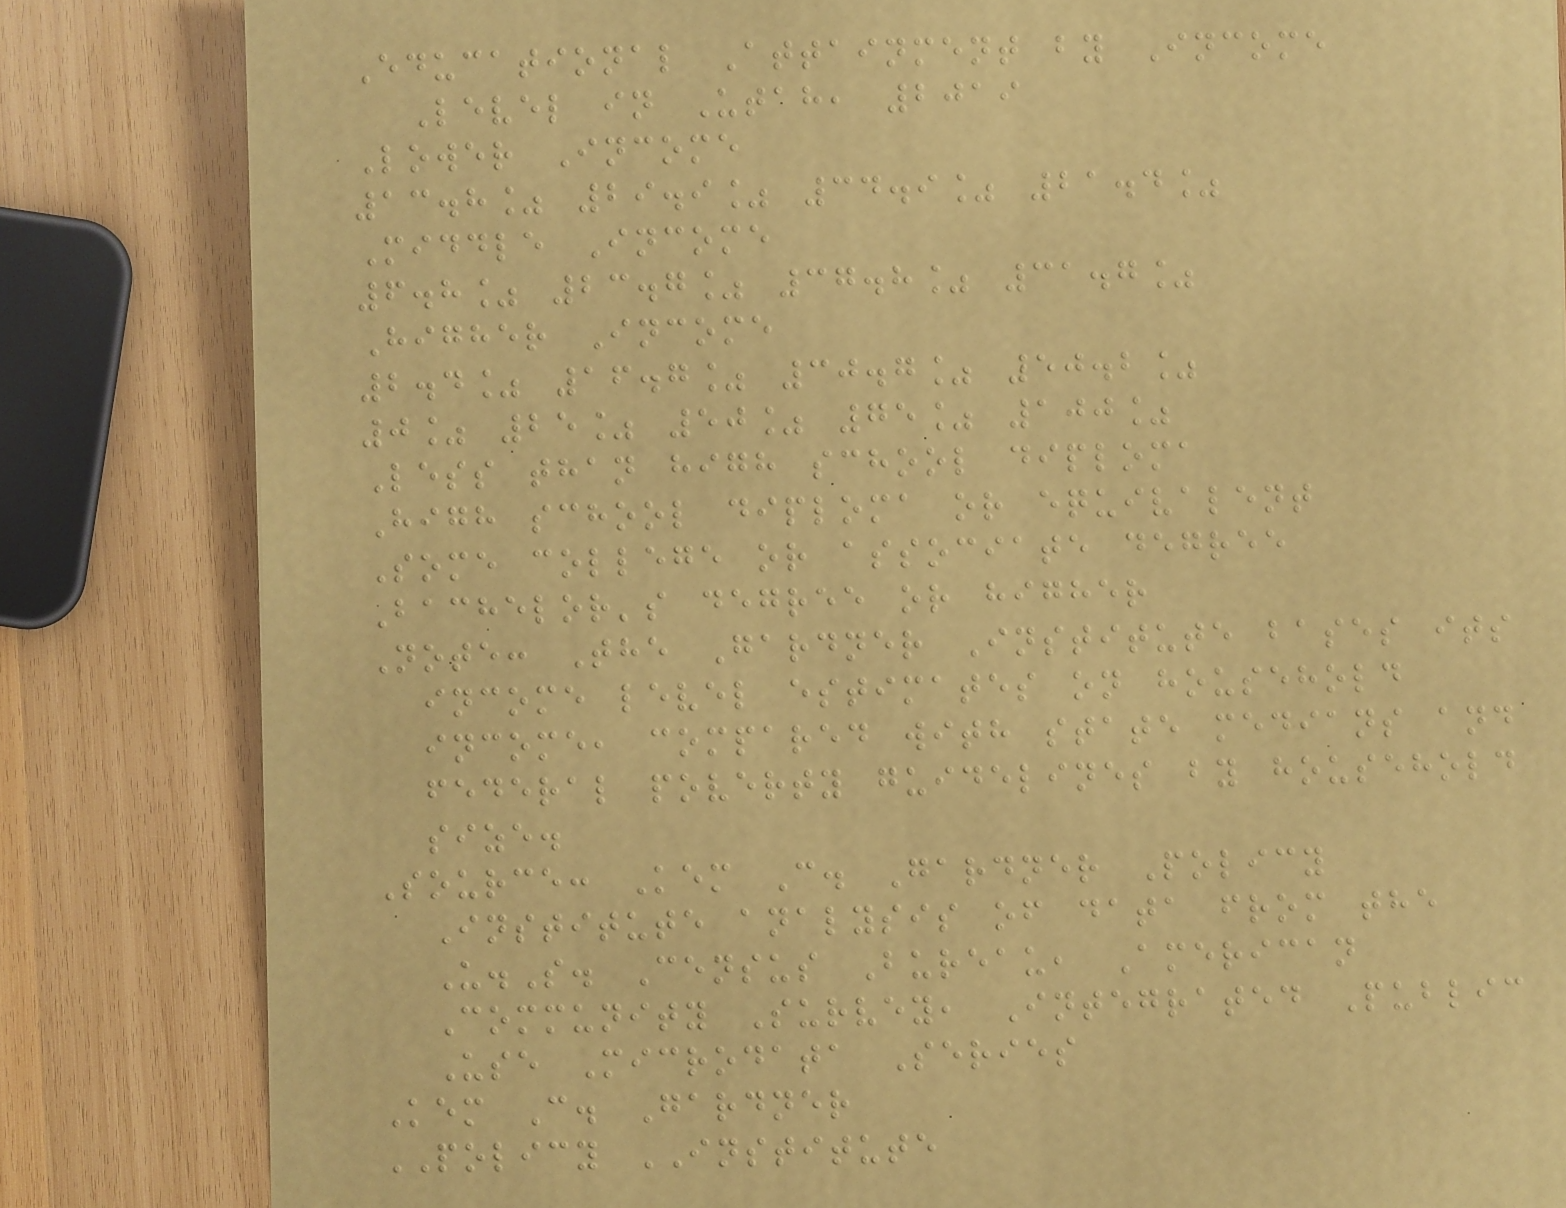Educational Attainment by Income
Level in Utah, 2019
Lower Income
13.8% 29.9% 34.9% 21.4%
Middle Income
6.8% 23.7% 37.8% 31.7%
Higher Income
2.4% 16.7% 30.7% 50.2%
0% 25% 50% 75% 100%
Less than high school diploma
High school diploma or equivalent
Some college or associate degree
Bachelor's degree or higher
Note: The Gardner Institute bases its
income level estimates on household
income, compared with state medians and
federal poverty guidelines by household
size.
Source: Kem C. Gardner Policy
Institute analysis of data from the
U.S. Census Bureau, American
Community Survey, Integrated Public
Use Microdata Series
Kem C. Gardner
POLICY INSTITUTE
